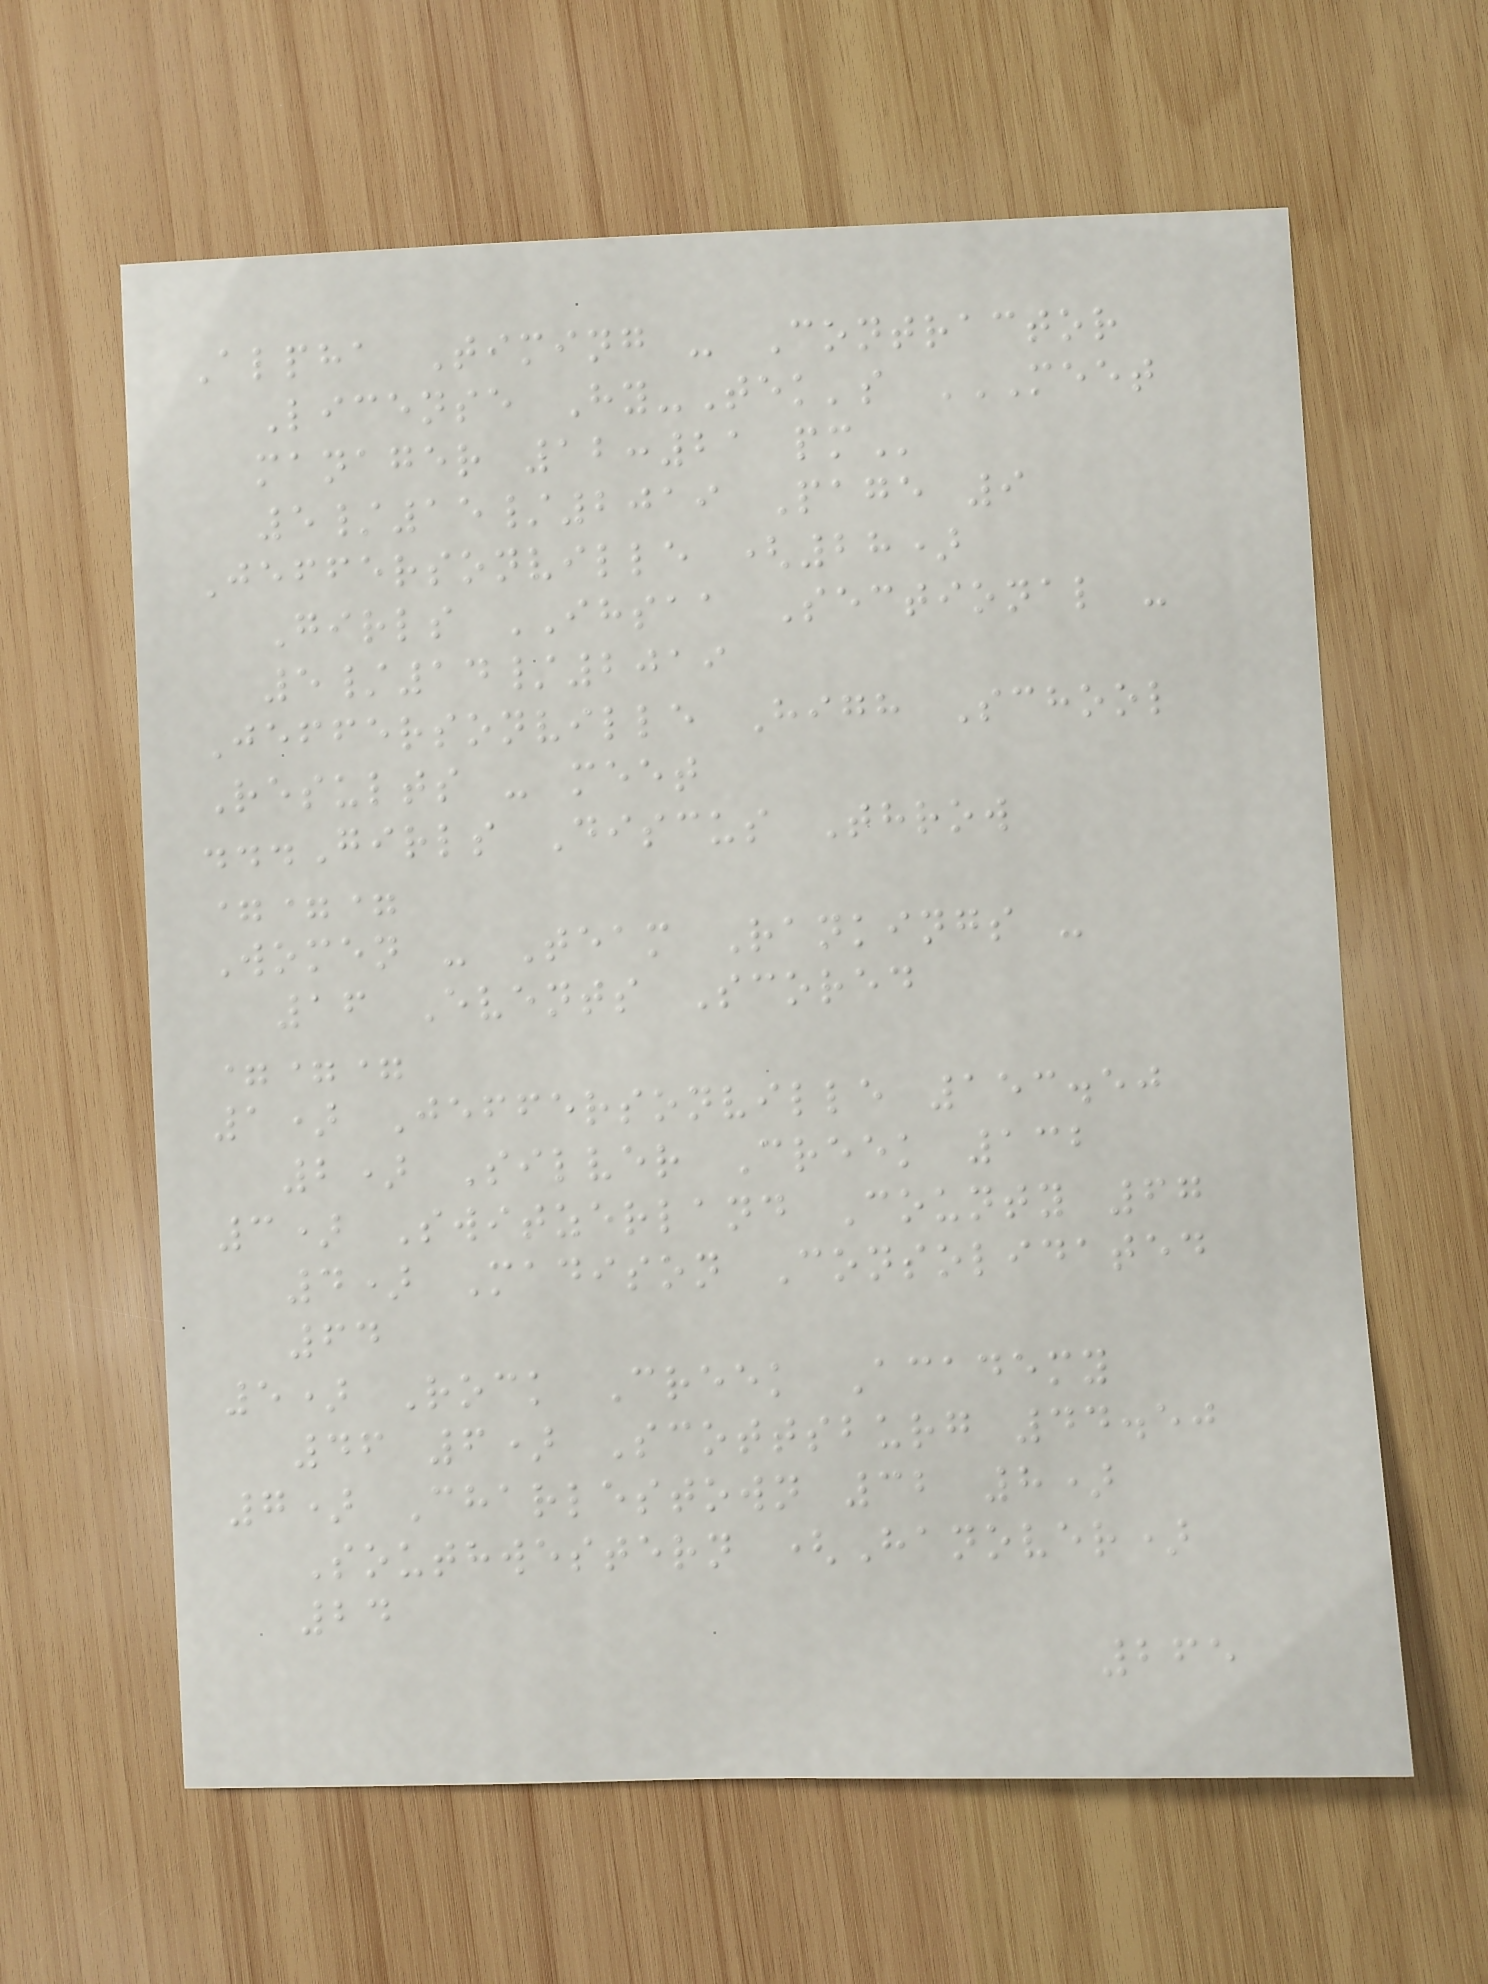Alpha Timing - Contractor
License Hy-Tek's MEET
MANAGER 12:21 PM
5/15/2019 Page 9
Jeffersonville (28)
Girls IHSAA Sectional -
5/14/2019
Jeffersonville High School
Results - meet
...Girls Discus Throw
===
Women - Team Rankings -
16 Events Scored
===
1) Jeffersonville 153.50
2) Silver Creek 132
3) Switzerland County 67
4) Madison Consolidated
64
5) Rock Creek Academy
46 6) Scottsburg 44.50
7) Charlestown 32 8)
Southwestern (Hanover)
24
265
